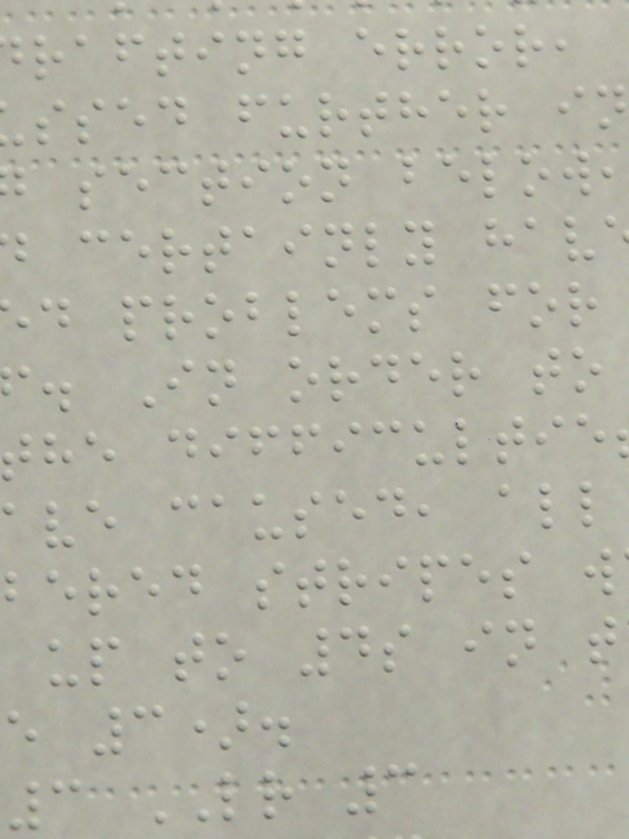rafting error,
ssed further in
section below
certainly hav
d problems for
. In order to
he difficultie
ave caused, all
bered stripes w
up to 4s in t
e 3).
3 LR 3
